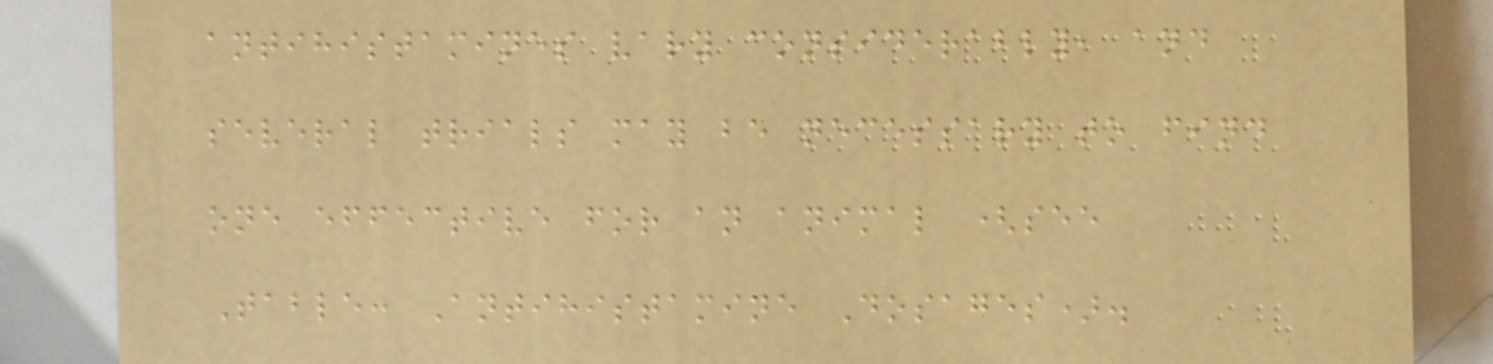antihistamines vary considerably, and
several trials may be necessary to find
one effective for an animal (see
Table: Antihistamine Dosages).
